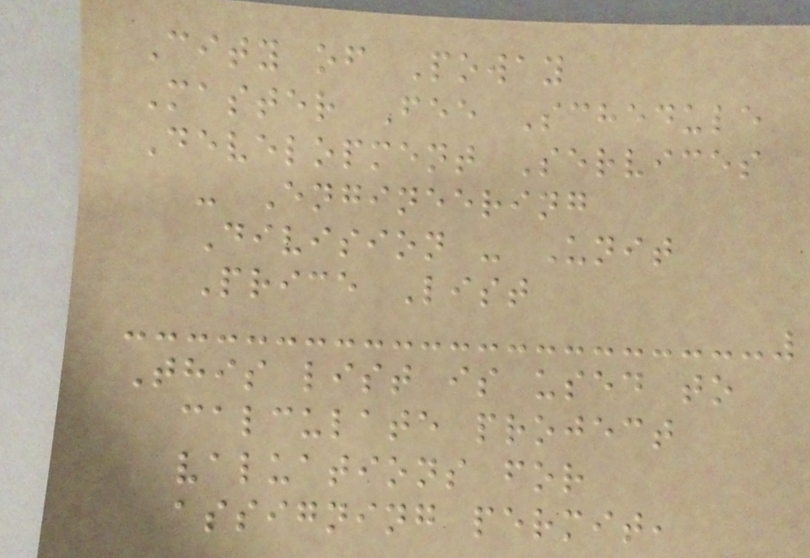City of Poway
Master Fee Schedule
Development Services
- Engineering
Division - Unit
Price List
This list is used to
calculate project
valuations for
assigning permit,
